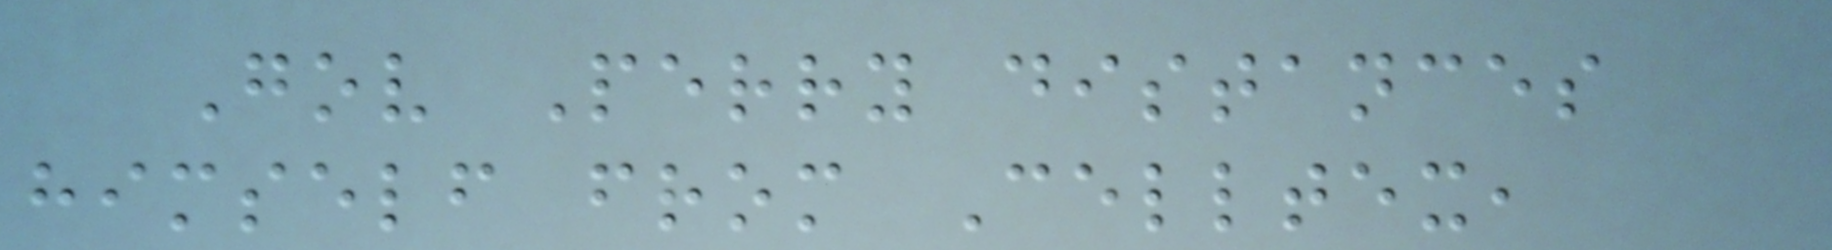Gov Perry distances
himself from Celltex,
